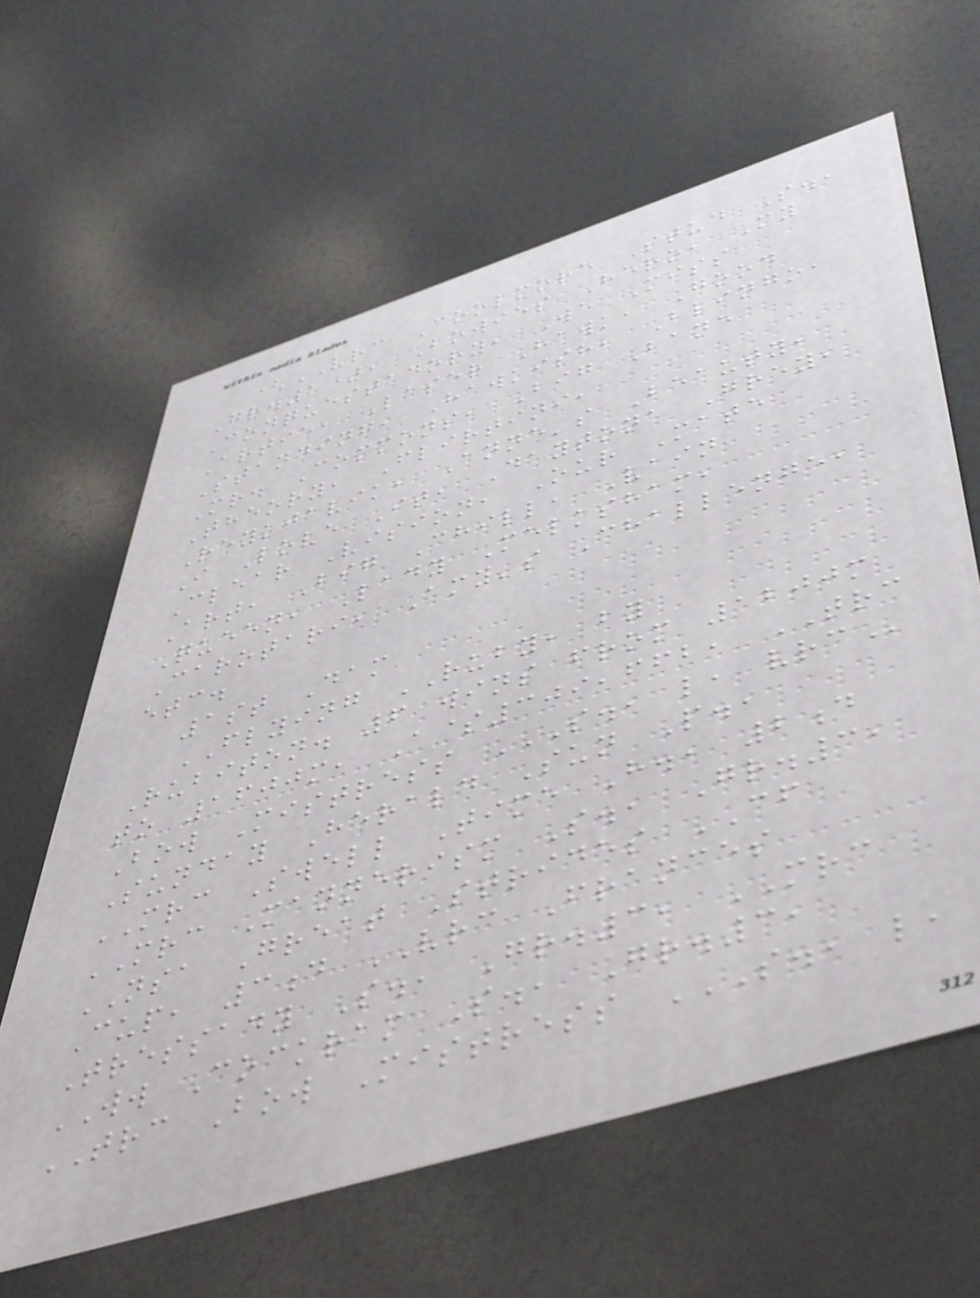(VRC Coolmore Stud S.,
Gr.1), Bowies Hero, My
Conquestadory, We Miss
Artie, Laser Hawk, Good
Standing, Hawkish, Blingo,
Mr. Commons, Big Bane
Theory, Flirtini,
Reykjavik, Anne's Beauty,
I Love It, Daytona Grey,
Clear Vision, Our Mate
Art, Big Chill, Vain
Queen, Lady Melksham,
Carotari, Amy's Challenge,
etc.
1st Dam
FLYING RUBY, by
Rubiton. 6 wins from 1200m
to 1600m, A$309,662, TRC
Bow Mistress S., L, VRC
Sunday Herald Sun P.,
MRC Swell Time H., 2d
MRC Mannerism S., Gr.3,
NSA Great Strides CF
Cup, 3d VRC Frances
Tressady S., Gr.3, MRC
WW Cockram S., Gr.3,
TRC Bow Mistress S., L,
